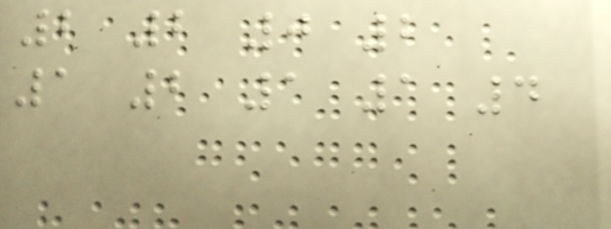2 2 0 2
1 2 1 1 4
